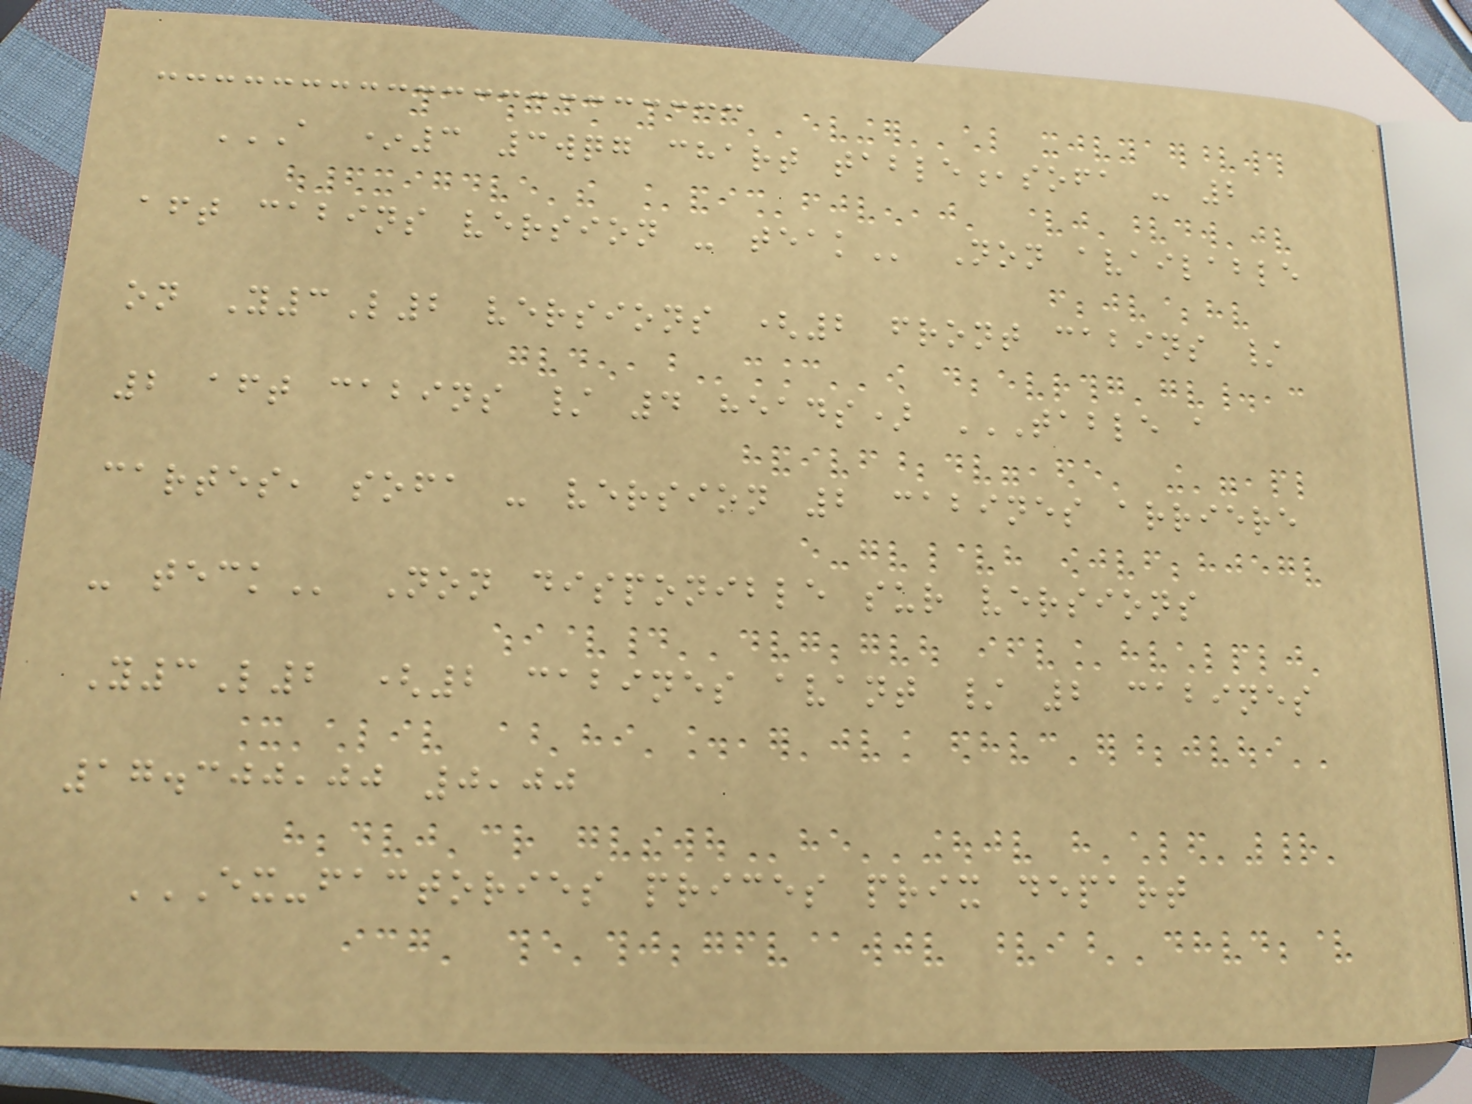A *3 3WQG CHART TABLE,SOFA - 2
AFT CABINS VERSION - TEAK Non available
on Y3L2 versions (2 front cabins /
2 aft cabins / 4 heads) TABLE A
CARTES, SOFA - VERSION 2 CABINES ARRIERE
- TECK Non disponible sur versions
Y3L2 (2 cabines avant / 2 cabines
17.300,00 0,00
EX-FACTORIES PRICES PRIX DEPART
